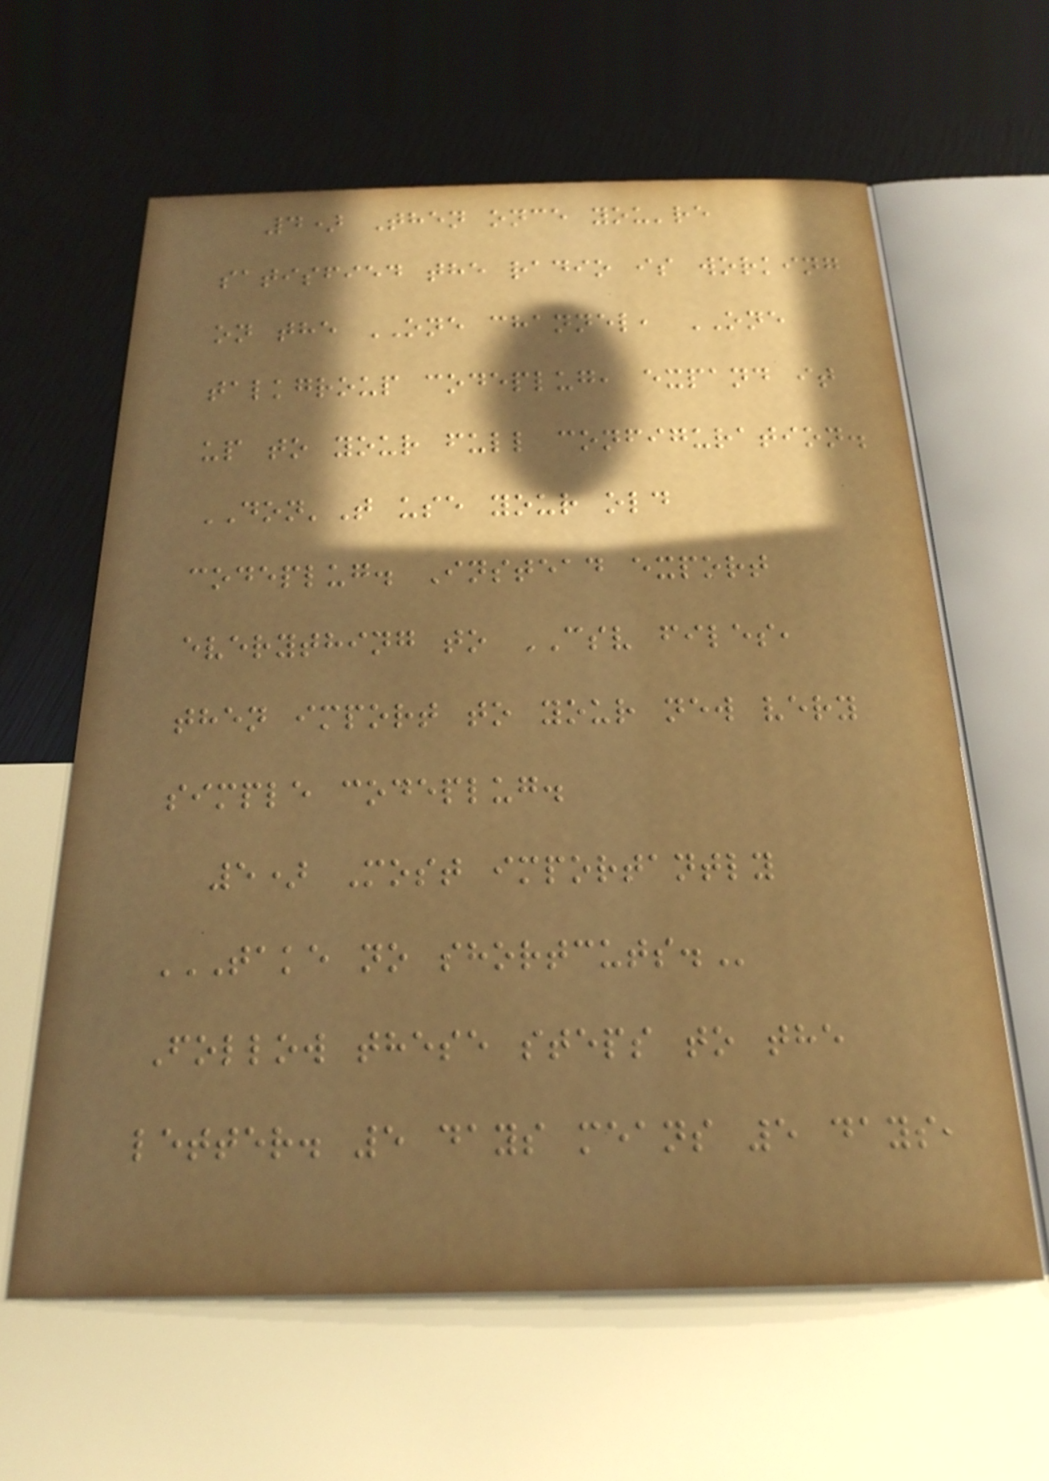4) Then once you're
satisfied the radio is working
on the ONE channel, ONE
talkgroup codeplug, expand it
up to your full configuration.
DON'T use your old
codeplug. Instead export
everything to CSV files,
then import to your new very
simple codeplug.
5) Most importantly
TAKE NO SHORTCUTS.
Follow these steps to the
letter. 5 days means 5 days,
